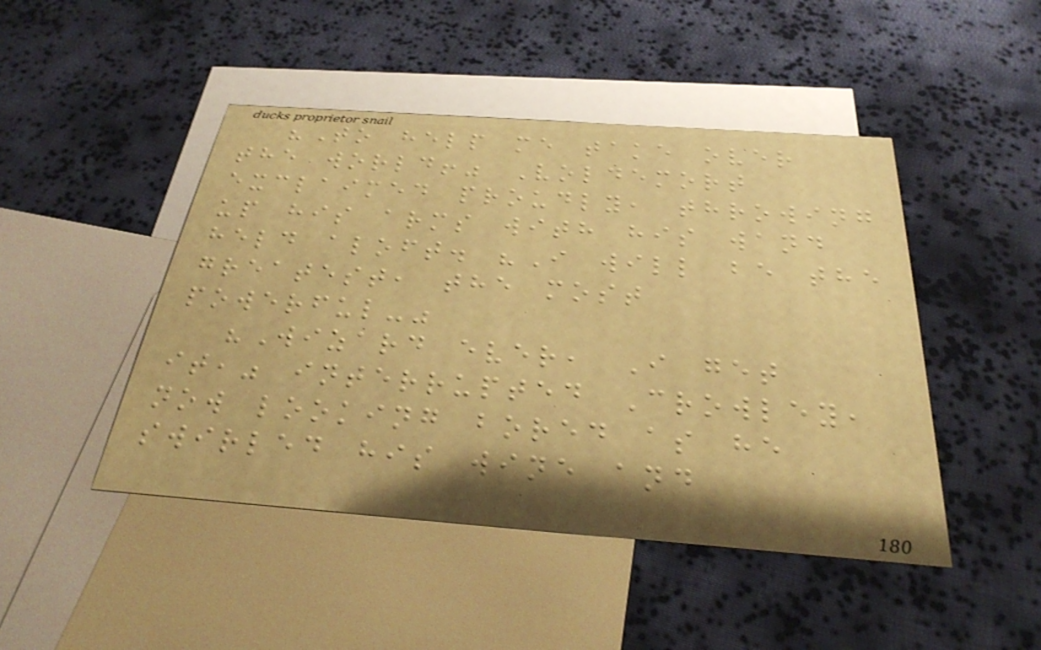"To help me take over
the world!" Voldemort
exclaimed proudly, throwing
up his arms with his wand
held aloft. "I will be the
greatest, the most
powerful-"
"Wizard ever, I get
it," interrupted Crowley,
now looking bored as he
swirled his wine and
